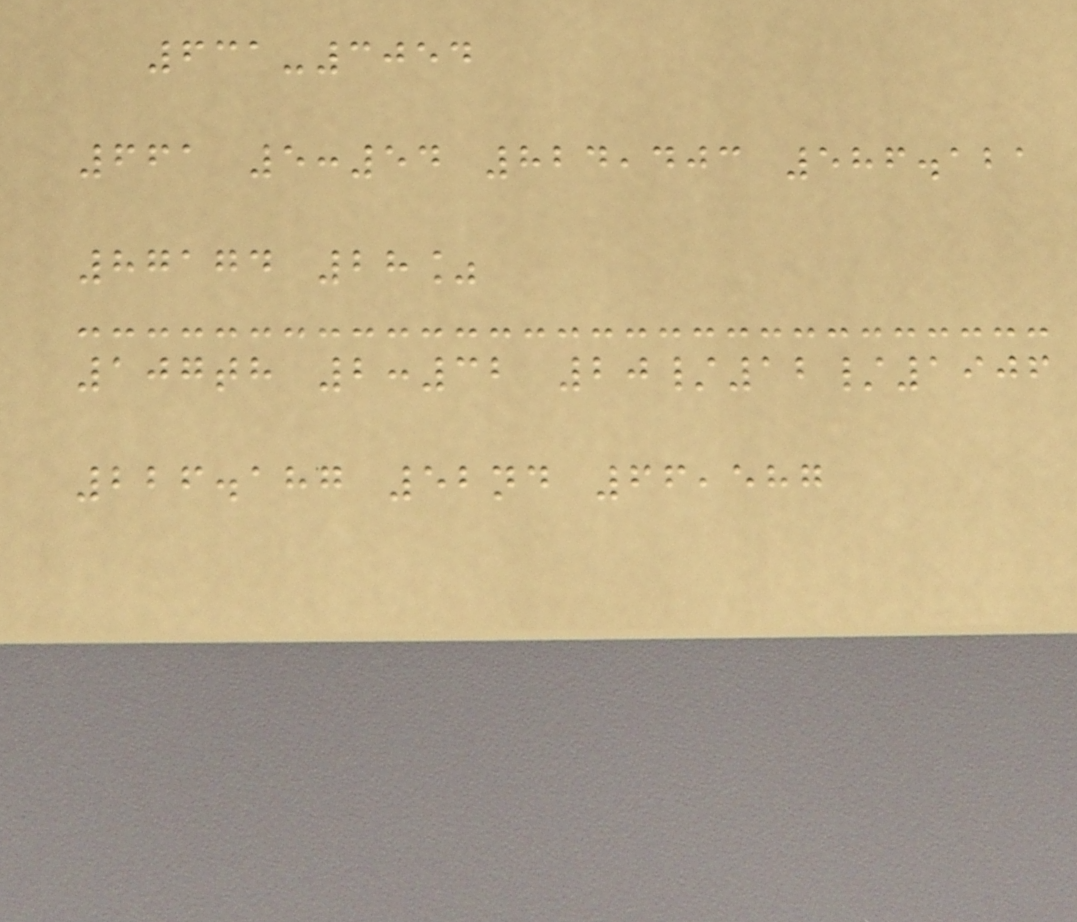631-3054
661 5:54 824,403 586.121
87174 28%
107th 2:32 20/12/1906
226.187 52nd 66,587
